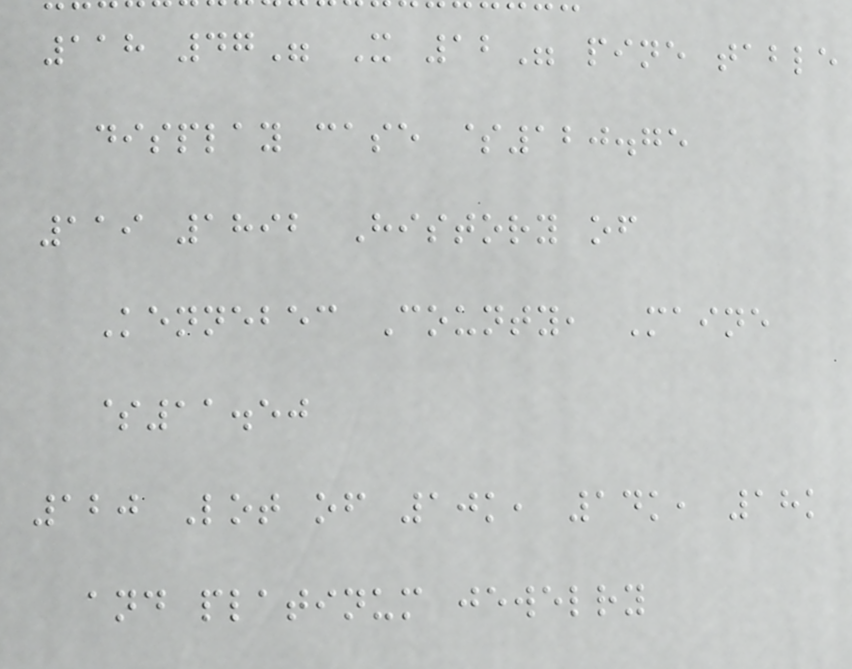118 47" X 12" pine table
display case $120.75
119 1892 History of
Kennebec County, Maine
$11.50
120 Lot of 10k, 14k, 18k
and platinum jewelry
